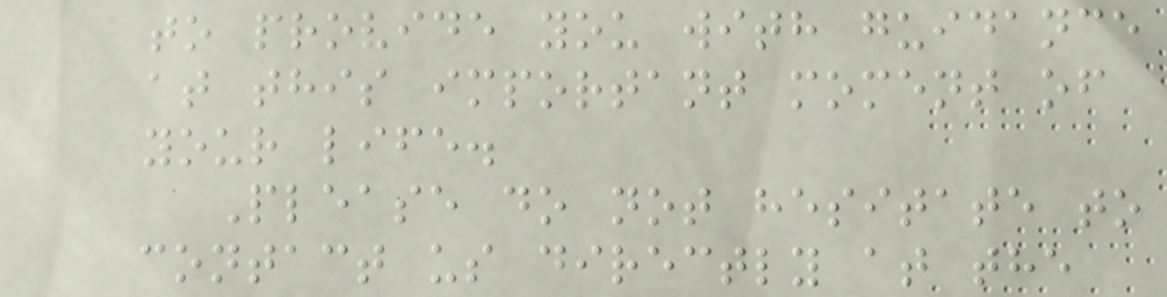to provide you with guidance
at this important moment of
your life.
Please do not hesitate to
contact us directly at the
